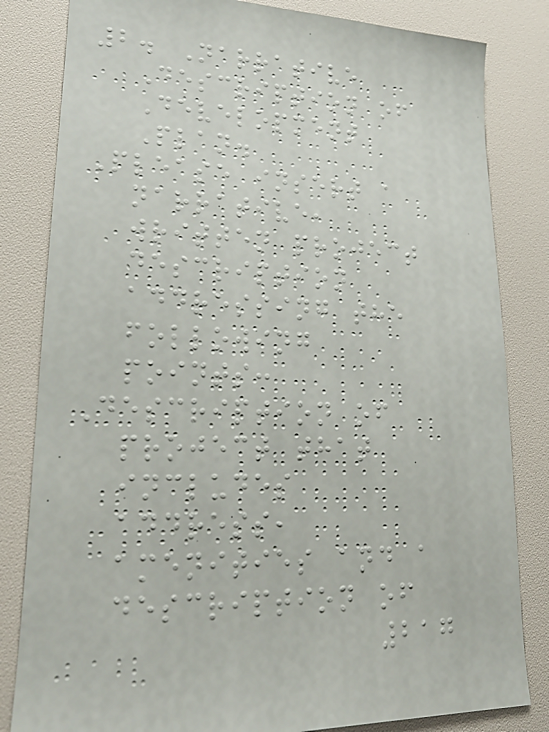2. Narrative
Description of
Development
Plan.
Please insert a
narrative,
written project
description
addressing the
following
points:
Description of
project that
includes
address,
amenities and a
description of
217
